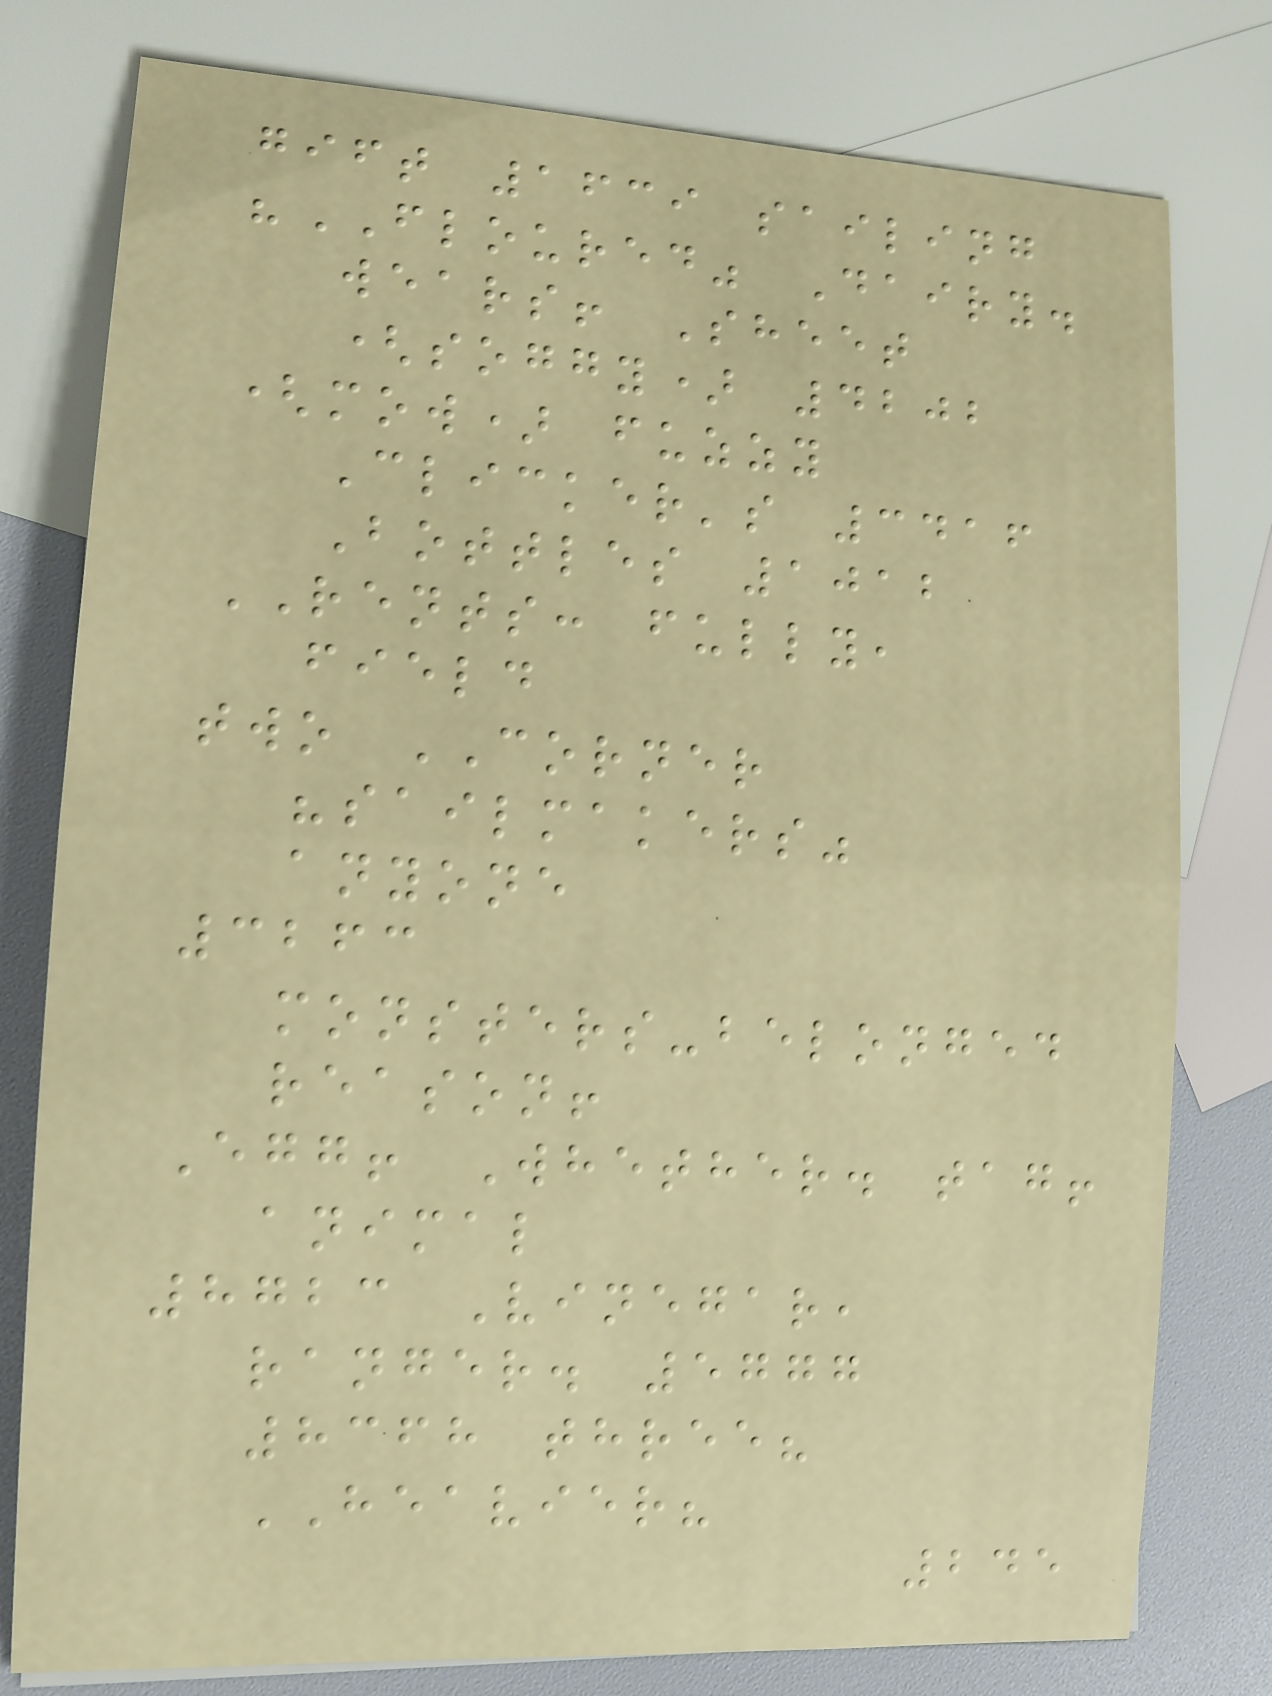gift 1639 sailing
"FLOURED" Dairy.
wears! Sheet
(soggy) 4202
(mow) fuzzy
Clicker's 3416
Bottles 1012
RENTS: fully,
field
two CORNER
"sailmakers"
anyone
3263
monsters-belonged
reason!
Egg! Whether. tag!
animal
8723 Vinegar,
ranger. 5777
8368 three?
HEAVIER?
245
